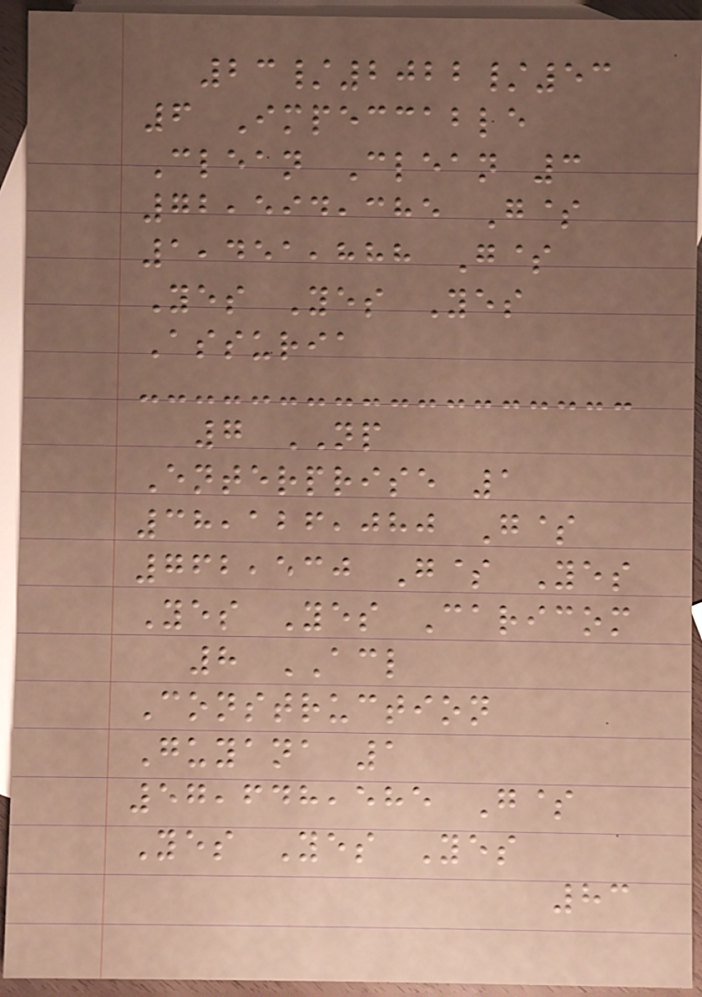23/2022/53
6 Impeccable
Clean Clean 3
72,594,385 G$
1,451,888 G$
Yes Yes Yes
Assuria
7 NP
Enterprise 1
38,126,080 G$
762,530 G$ Yes
Yes Yes Caricom
8 ACL
Construction
Guyana 1
57,648,585 G$
Yes Yes Yes
83
